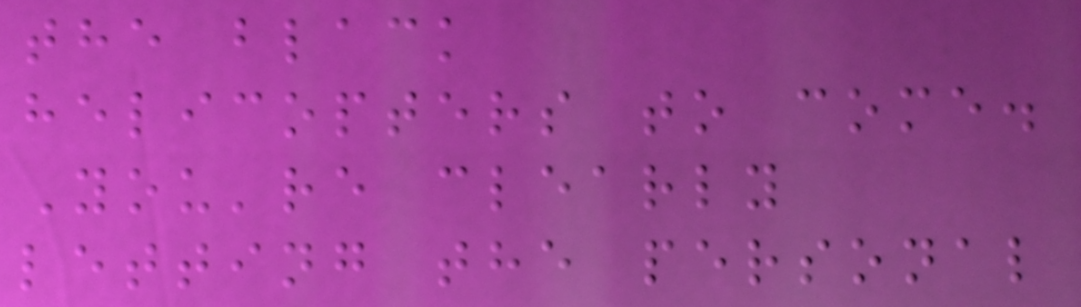the black
helicopters to come.
You're clearly
letting the personal
